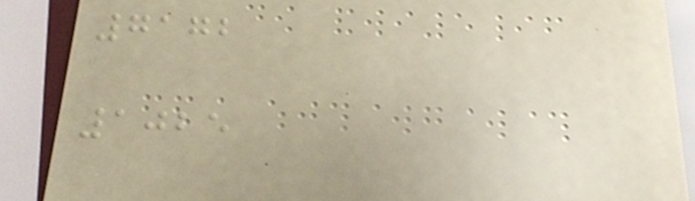7172
1025
